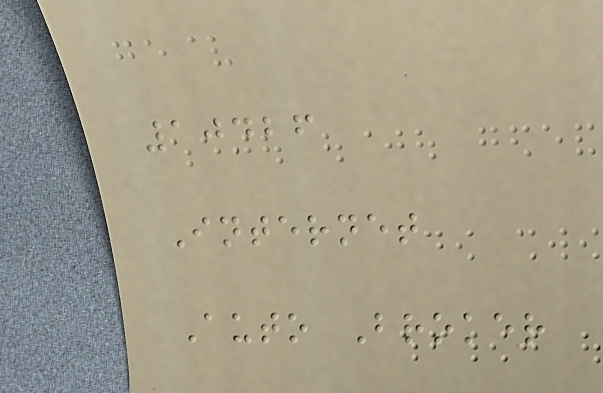10426
Internet
Auto Broker
